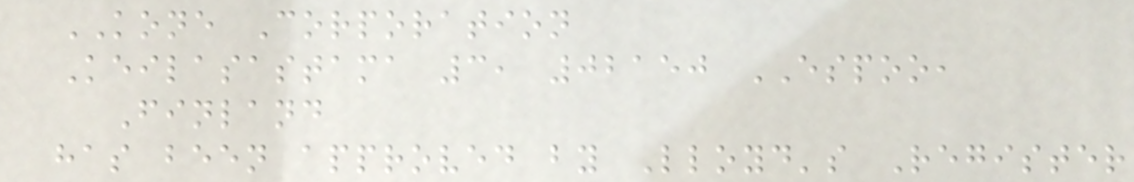KONE Corporation
Keilasastama 3, 02150 ESPOO,
Finland
has been approved by Lloyd's Register
